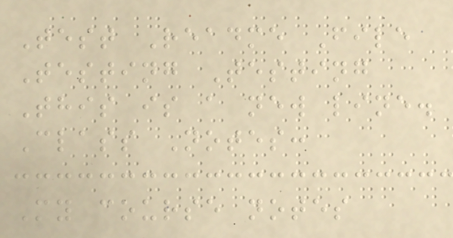Test Readme File
Testing Testing
This is a new line.
Class Notes:
My course notes
